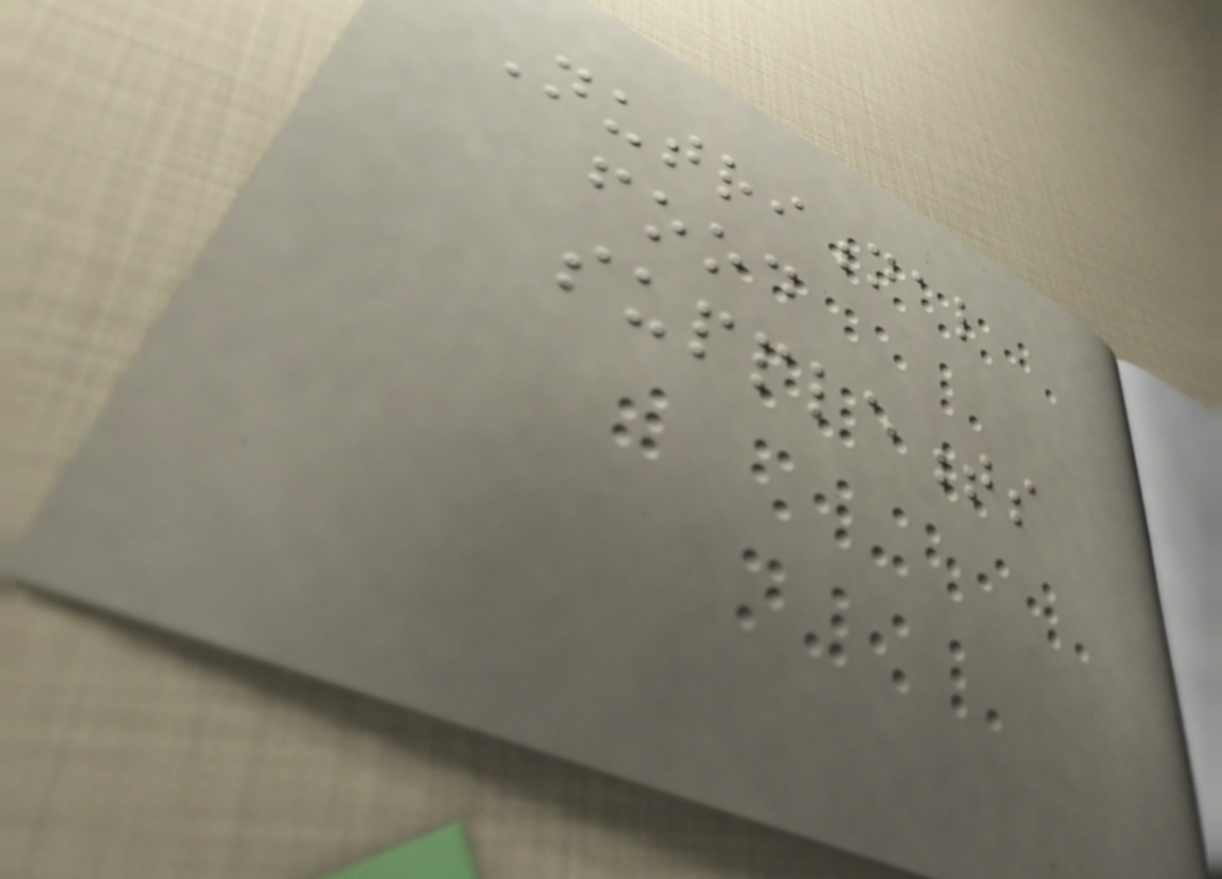Nutritional
food
supplements
